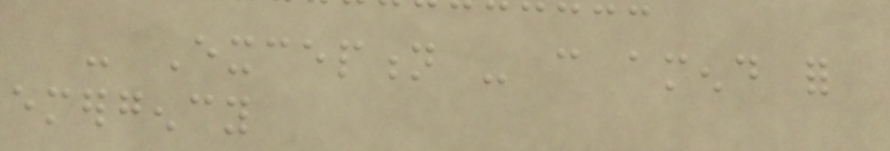- Exception - can amend for
emergency
